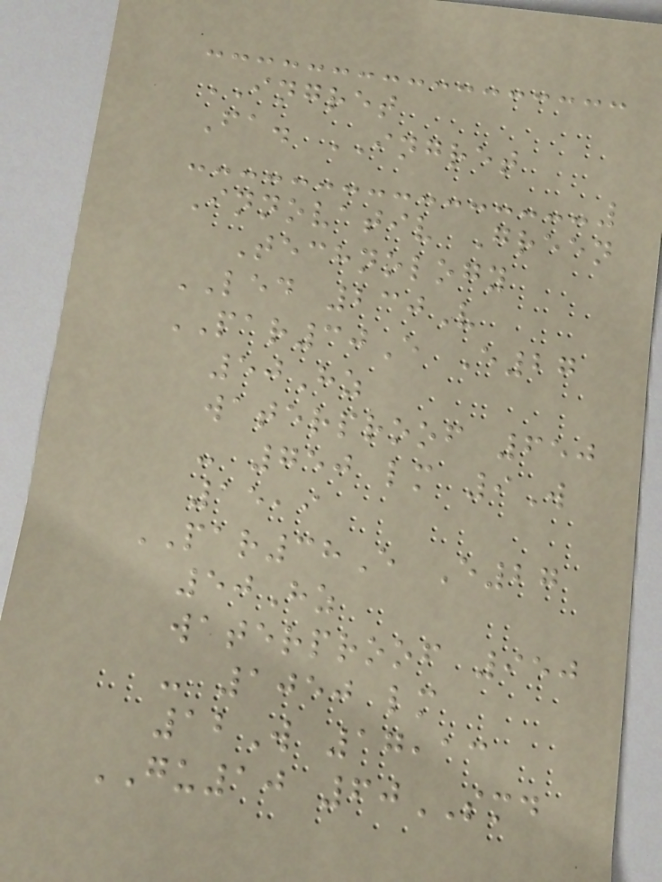INGRET
Fa. INGRET
Innovativ Green
Technology
LED 230V
PAR30E E27
50Hz
waterproof 650
- 750 lm 9W
15,9
PAR38E E27
50Hz
waterproof 950
- 1050 lm
12W 17,13
GU10 60SMD
